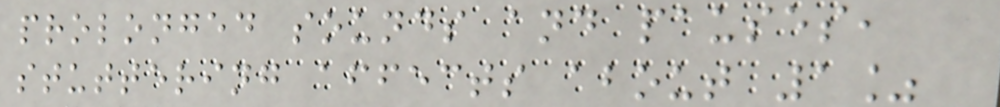prolonged sounds and pauses,
stuttering affects about 1%
